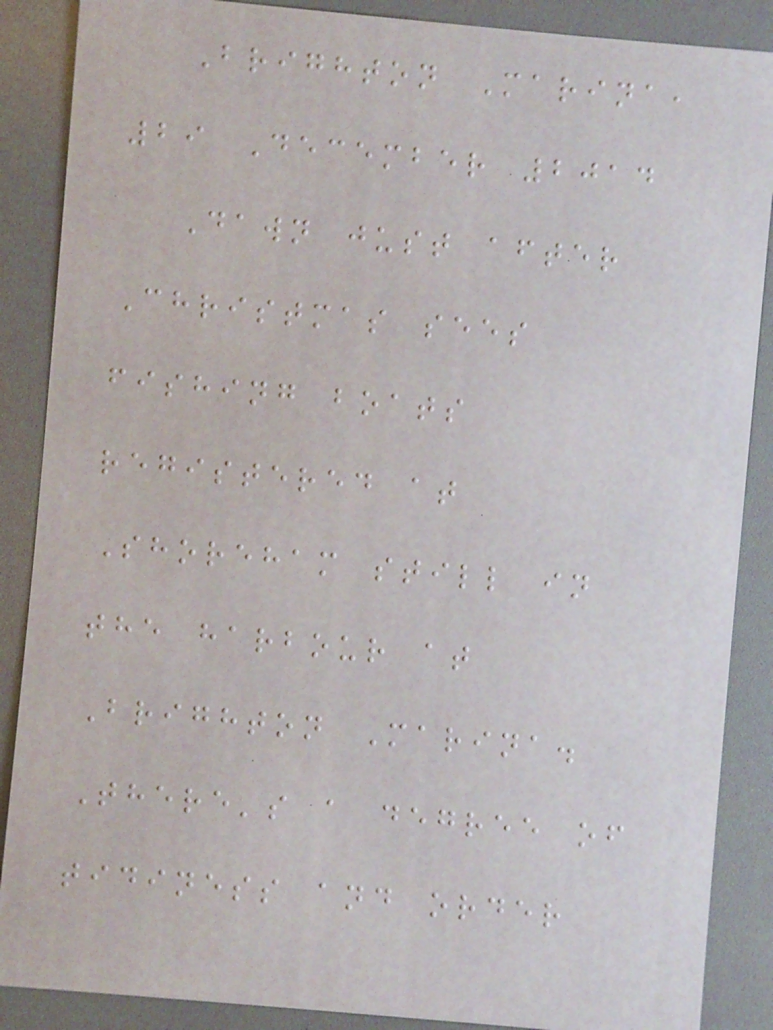Brighton Marina,
29 December 2014
Dawn just after
Christmas sees
fishing boats
registered at
Shoreham still in
the harbour at
Brighton Marina.
There's a degree of
tidiness and order
